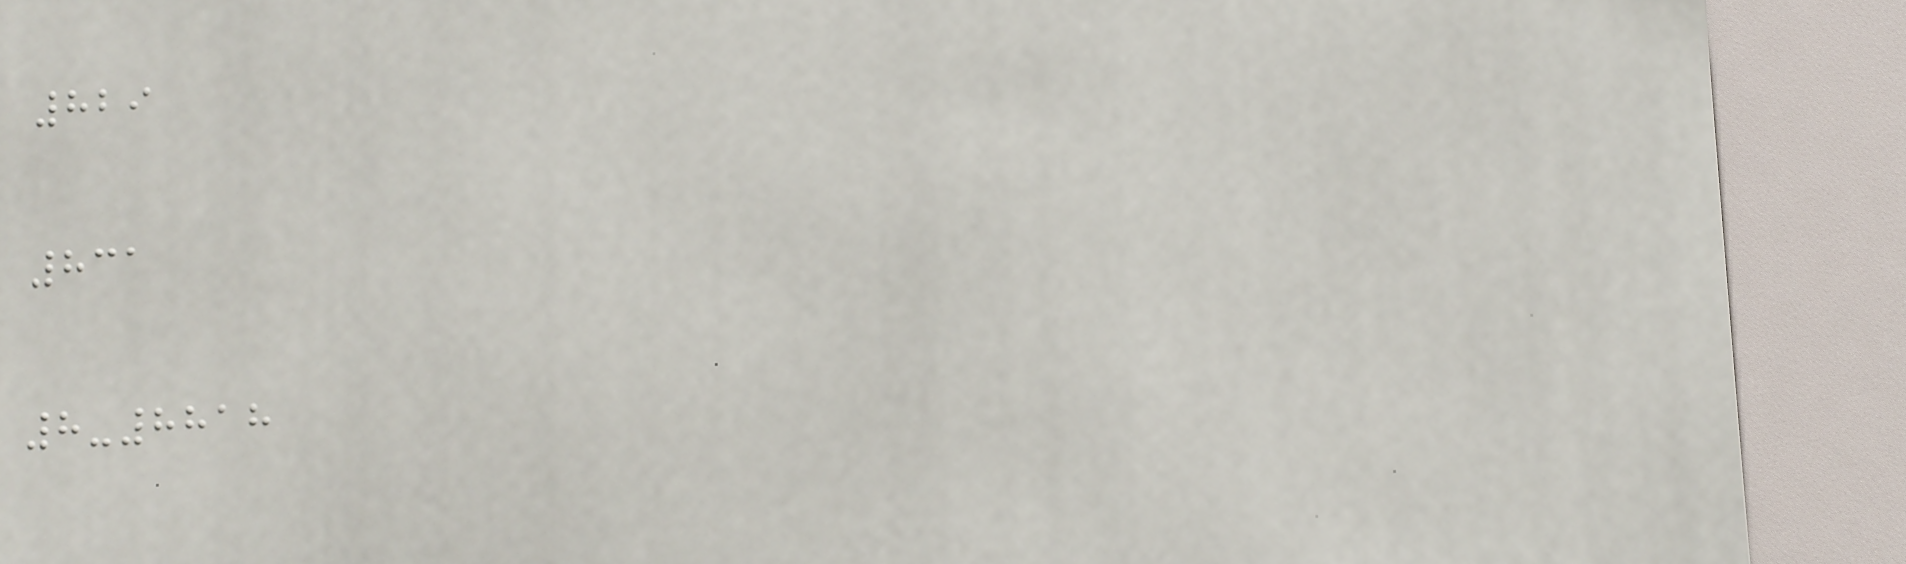829
831
8-8818
